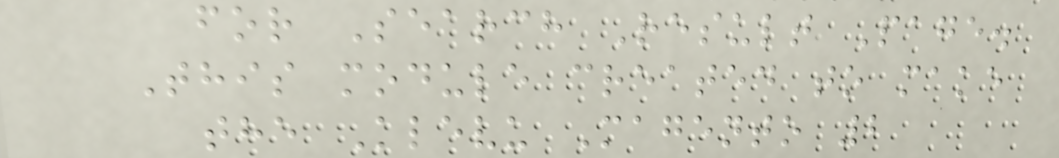for Search Result Page.
This module created to make
the Klevu Magento 2
